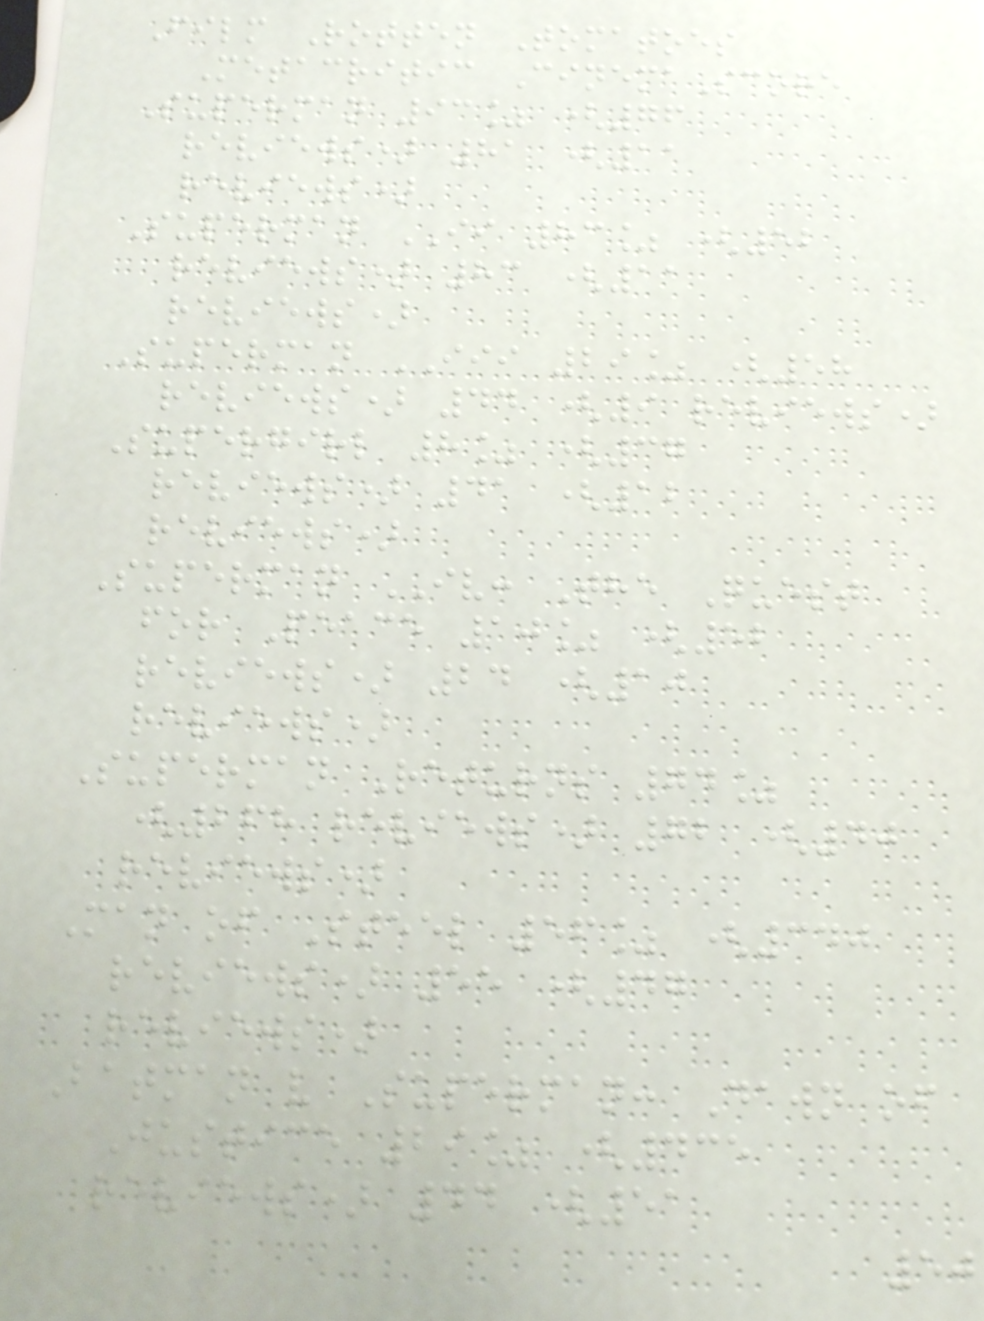Film Rotten Tomatoes
Metacritic CinemaScore
Superman 93% (76
reviews) 81 (11
reviews)
Superman II 83% (52
reviews) 83 (11
reviews)
Superman III 29% (58
reviews) 44 (9 reviews)
Supergirl 8% (37
reviews) 41 (12
reviews)
Superman IV: The Quest
for Peace 10% (52
reviews) 24 (10
reviews)
Superman Returns 74%
(268 reviews) 72 (40
reviews)
Man of Steel 56% (340
reviews) 55 (47
reviews)
Batman v Superman: Dawn of
Justice 29% (435
reviews) 44 (51
50
